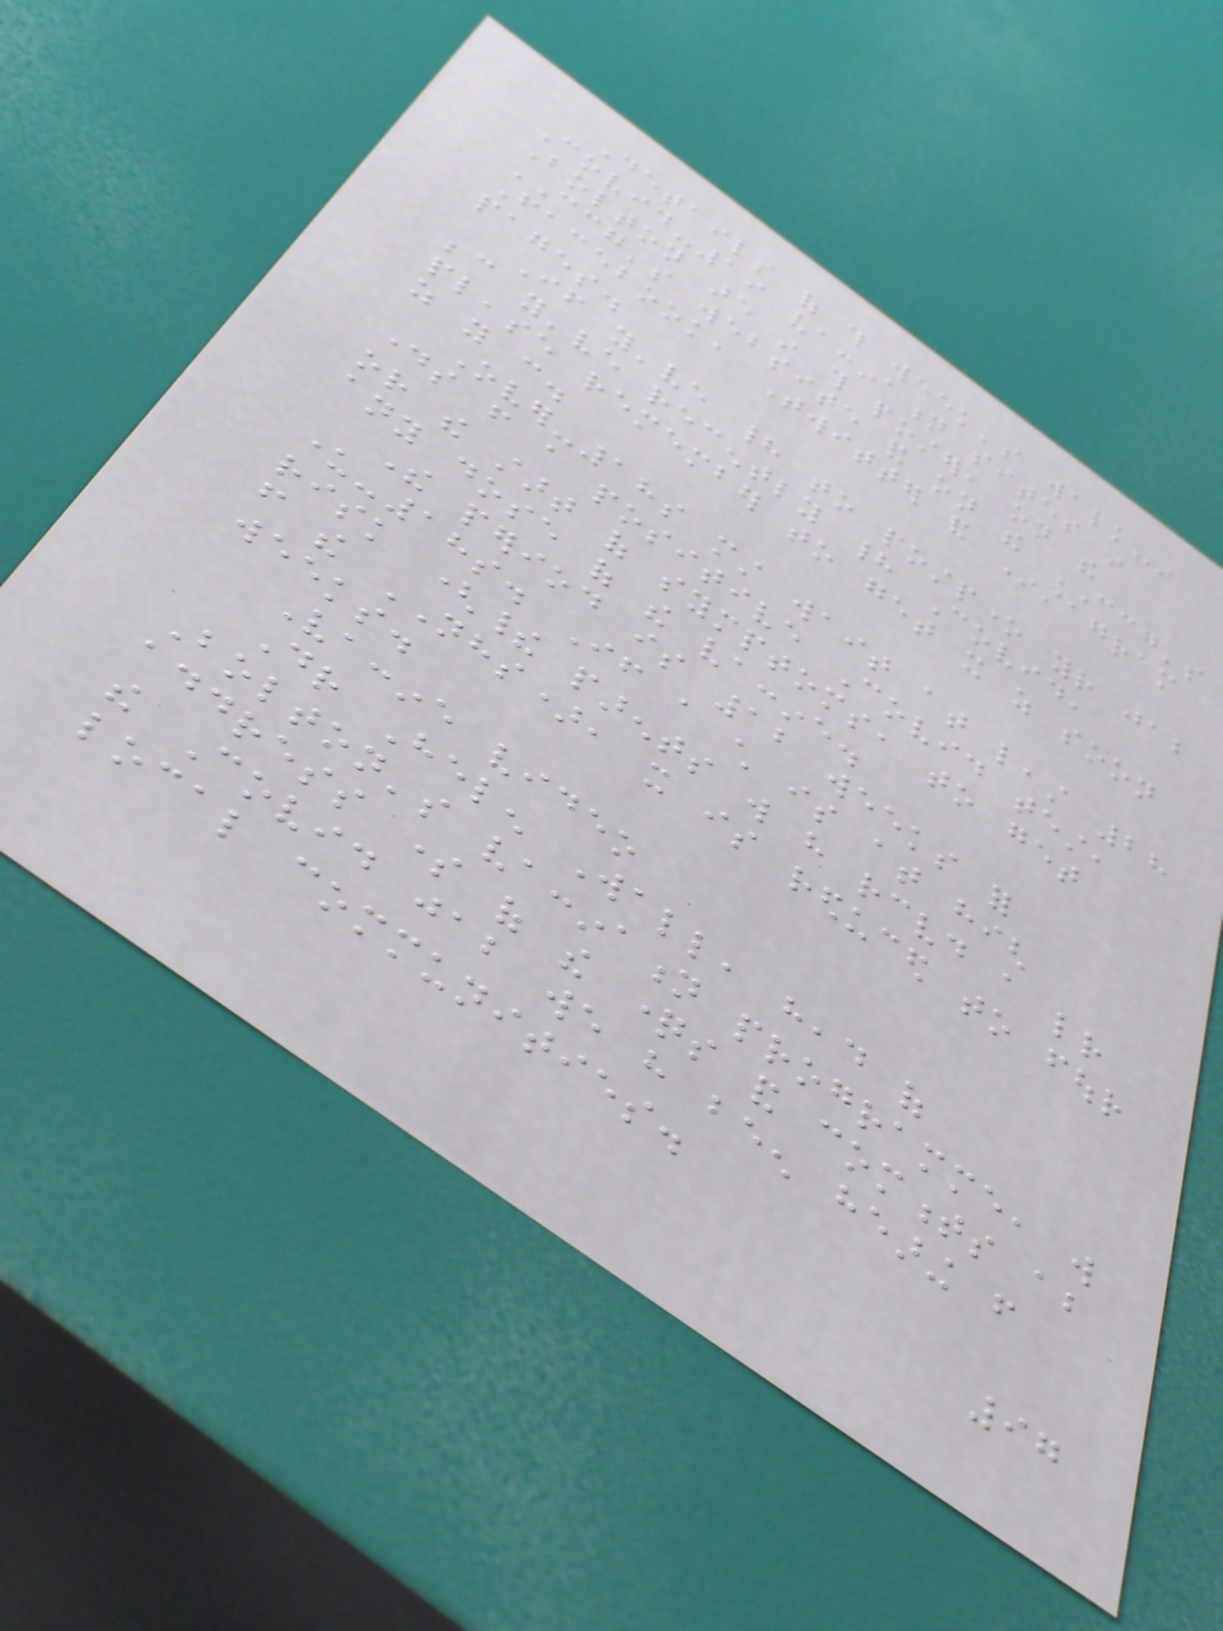Details of this week's walk-in
Covid-19 vaccination sites in
Bolton are in this poster, on the
CCG's website and on the CCG's
Facebook, Twitter and Instagram
pages.
If you've had to postpone your jab
because you've recently had Covid,
please remember to get it as soon
as you can.
Over-18s must wait at least 28
days from a positive Covid test,
or the start of symptoms, to get
any dose of the vaccine.
The period is 12 weeks for
under-18s. If a child is at high
risk (their parents will have received a letter
from the NHS), it is reduced to four
weeks.
Vaccine video
Dr Helen Wall, head of
Bolton's vaccination programme, will
address some of the questions and comments about
the Covid jab we have been hearing from
local communities.
97
